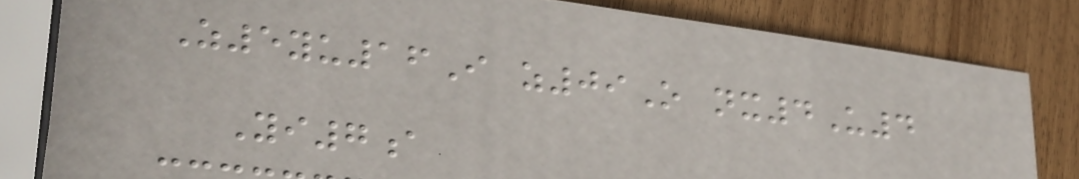Z5yu16I z09O nx4U4
Yi7a
